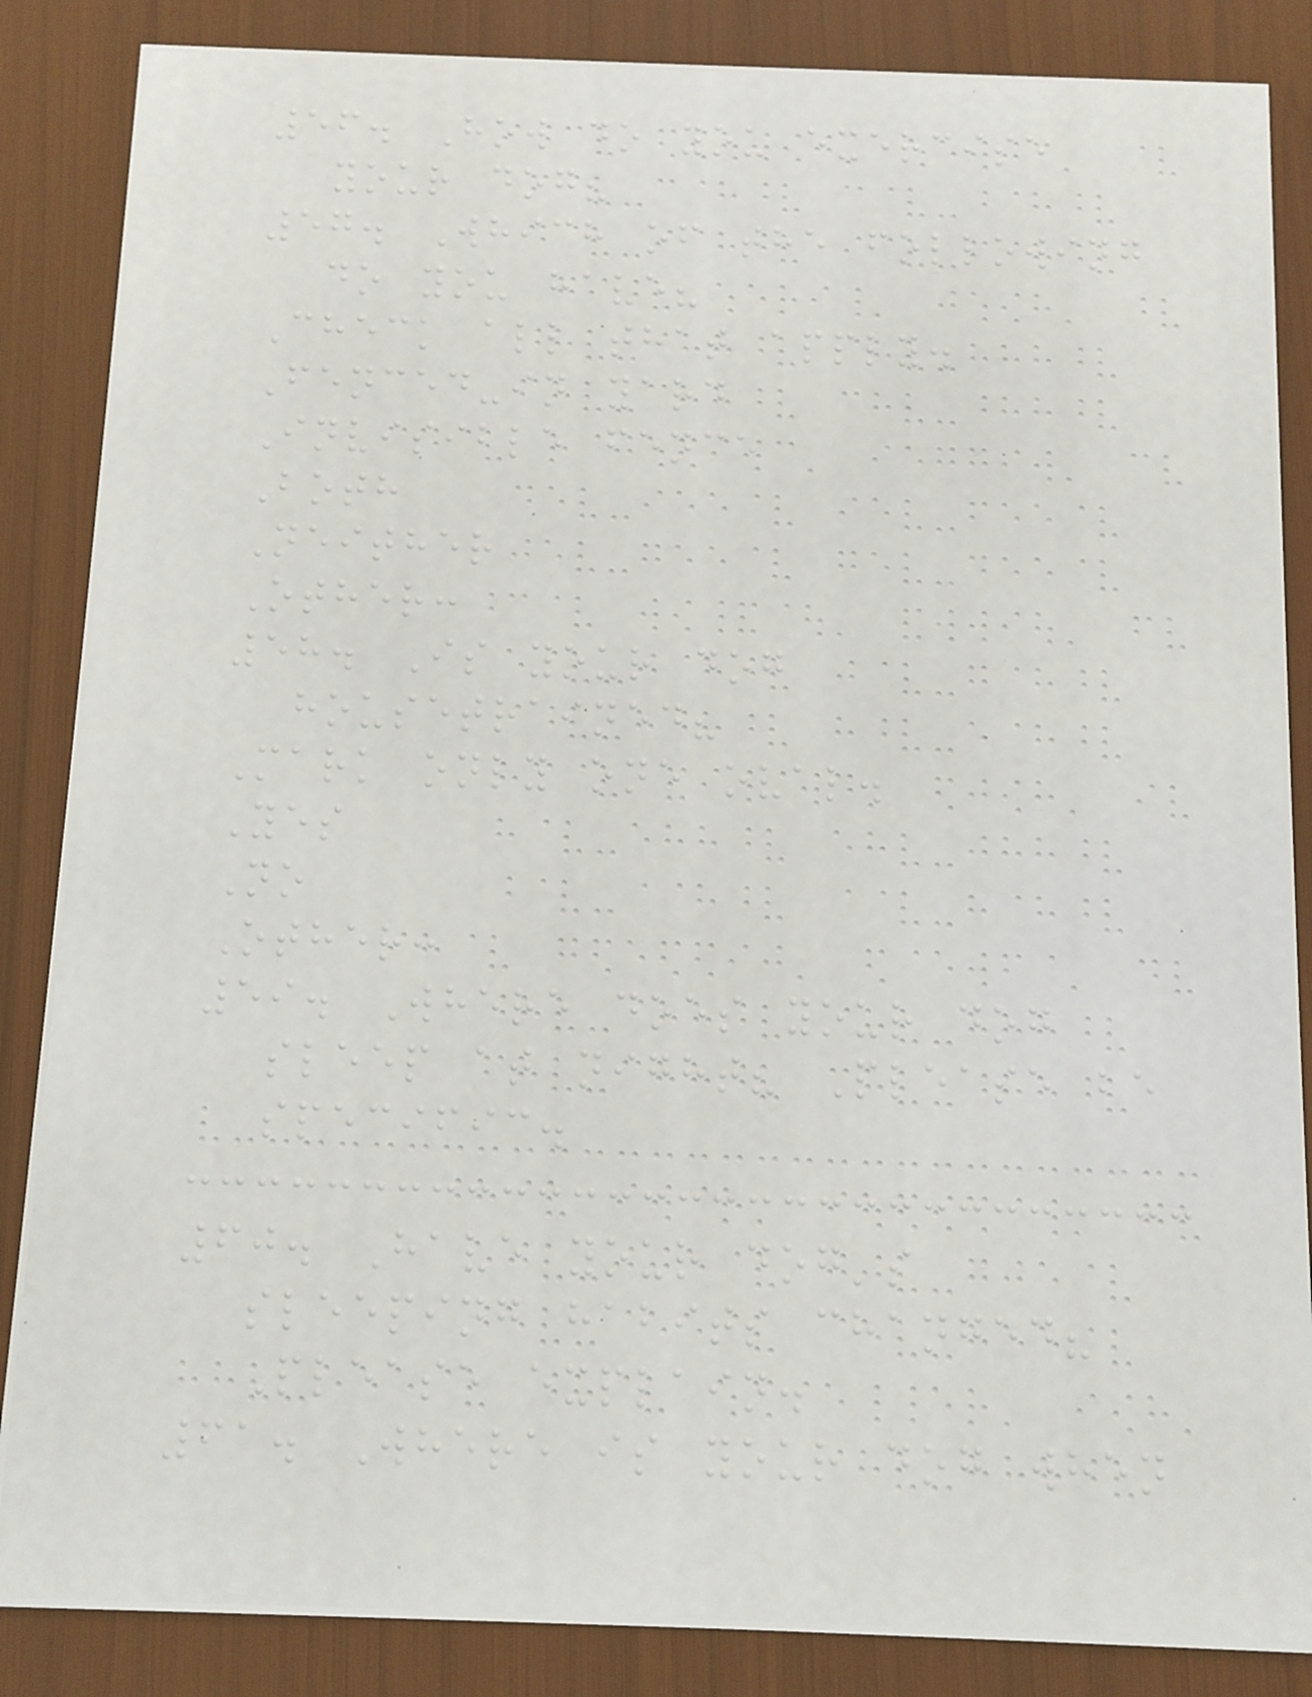56. How do you exercise
your dog?
57. Which of the following
do you have?
Check all that apply.
Fenced-in yard
Invisible fence
Both
Neither
Other:
58. Is your dog
housetrained?
Mark only one oval.
Yes
No
Other:
59. Where does your dog
sleep at night? Please be
specific.
60. Have your dog's
sleeping habits changed?
Please explain.
61. Where is your dog when
